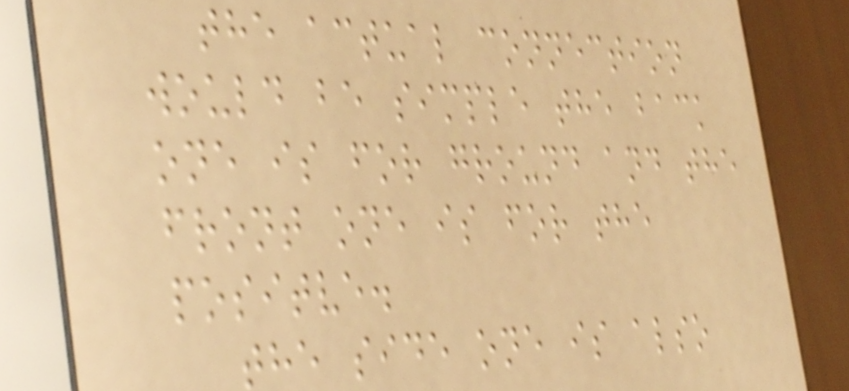the actual connection
would be simple the back
one is for ground and the
front one is for the
positve.
the side one is also
